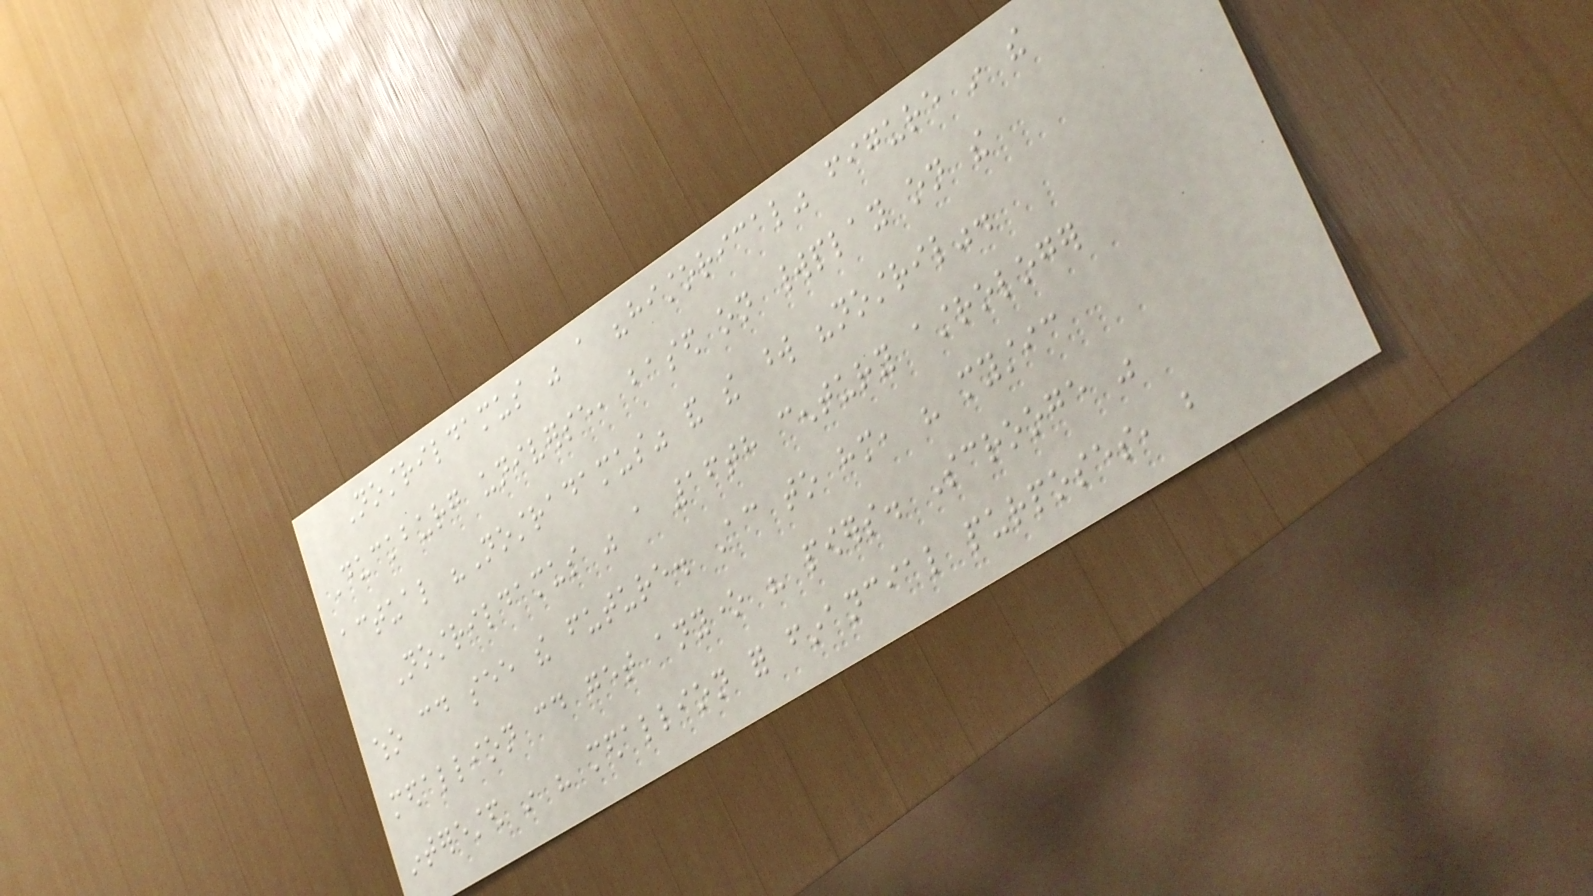Nostrildamus was a "historical" figure in the
Duckburg universe, based on worldplay on the
actual "Nostradamus" and the word "nostril".
Nostrildamus was a 16th century astrologer
who could see the future. According to him, his mystic
medallion could get anyone his powers. Scrooge was
interested in his medallion for financial purposes, but
